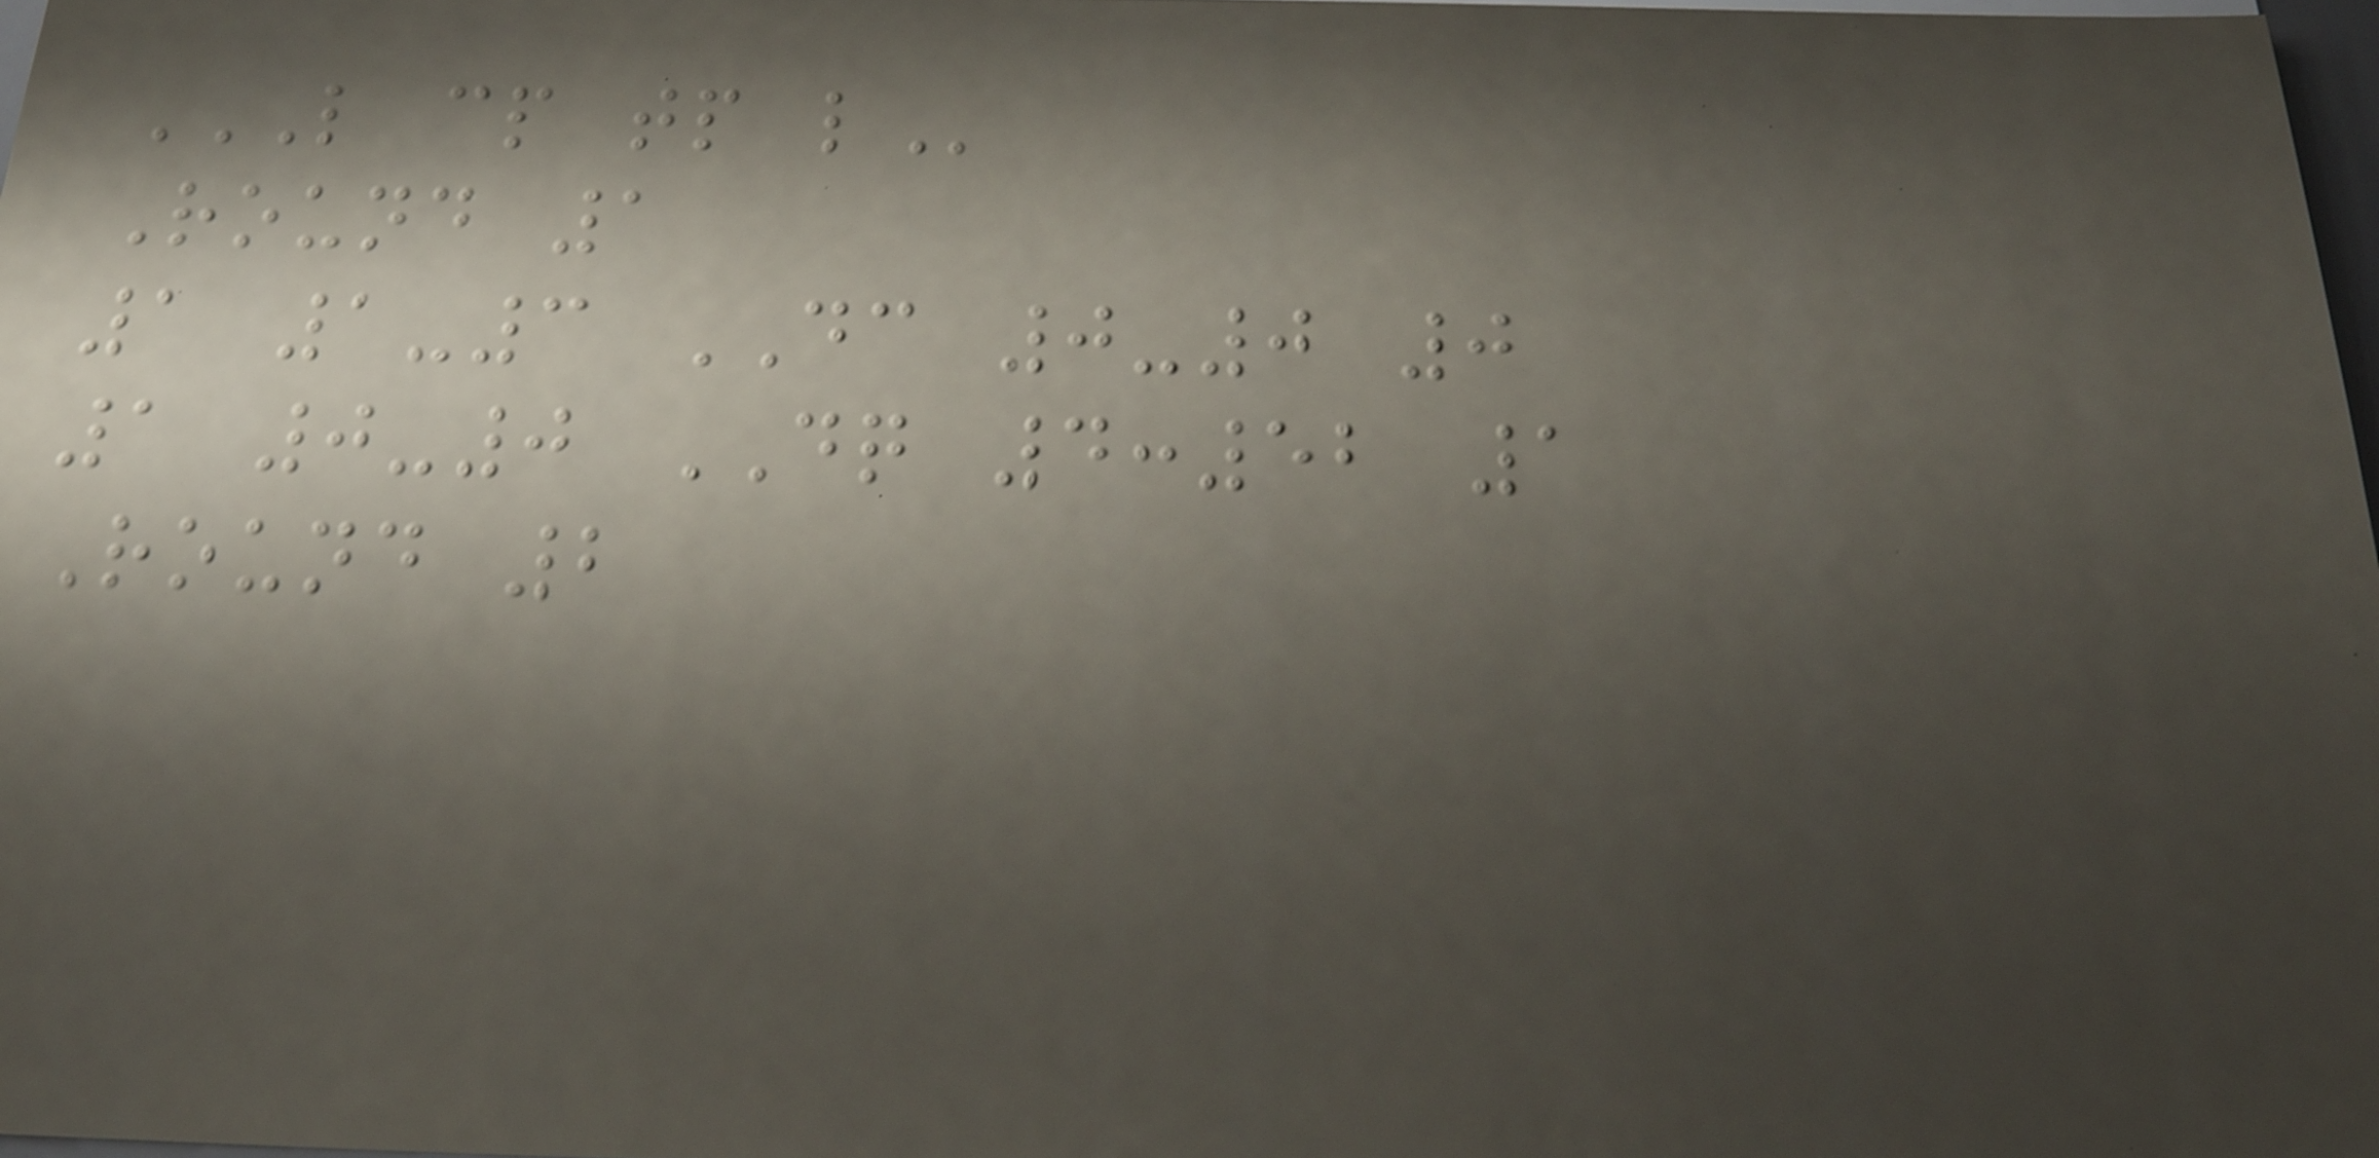L CP TP L
Round 1
1 1-3 DC 0-0 0
1 0-0 DQ 4:52 1
Round 2
